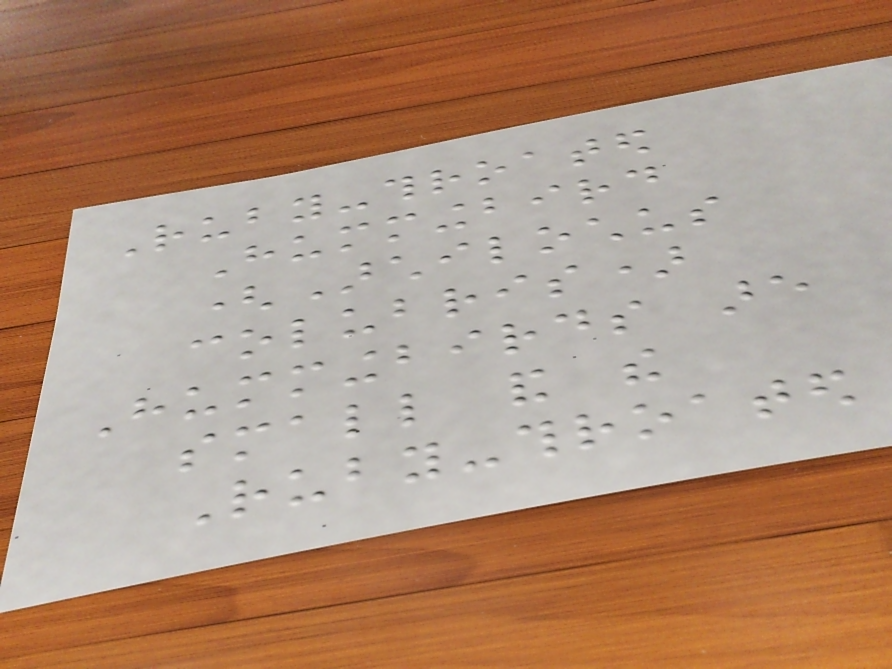Ruby-throated
Hummingbird
(Archilochus
colubris)
Hummingbirds are
small and the
Ruby-throated
